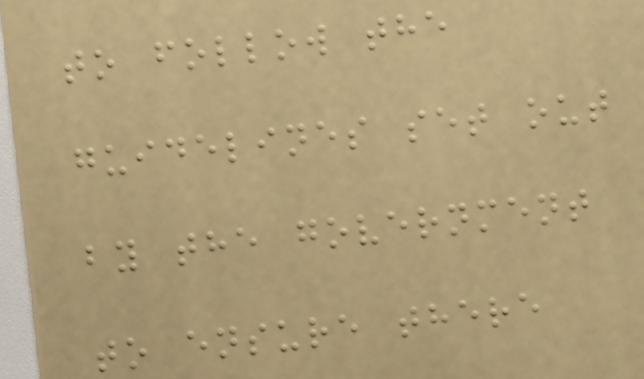to follow the
guidelines set out
by the government
to ensure there
